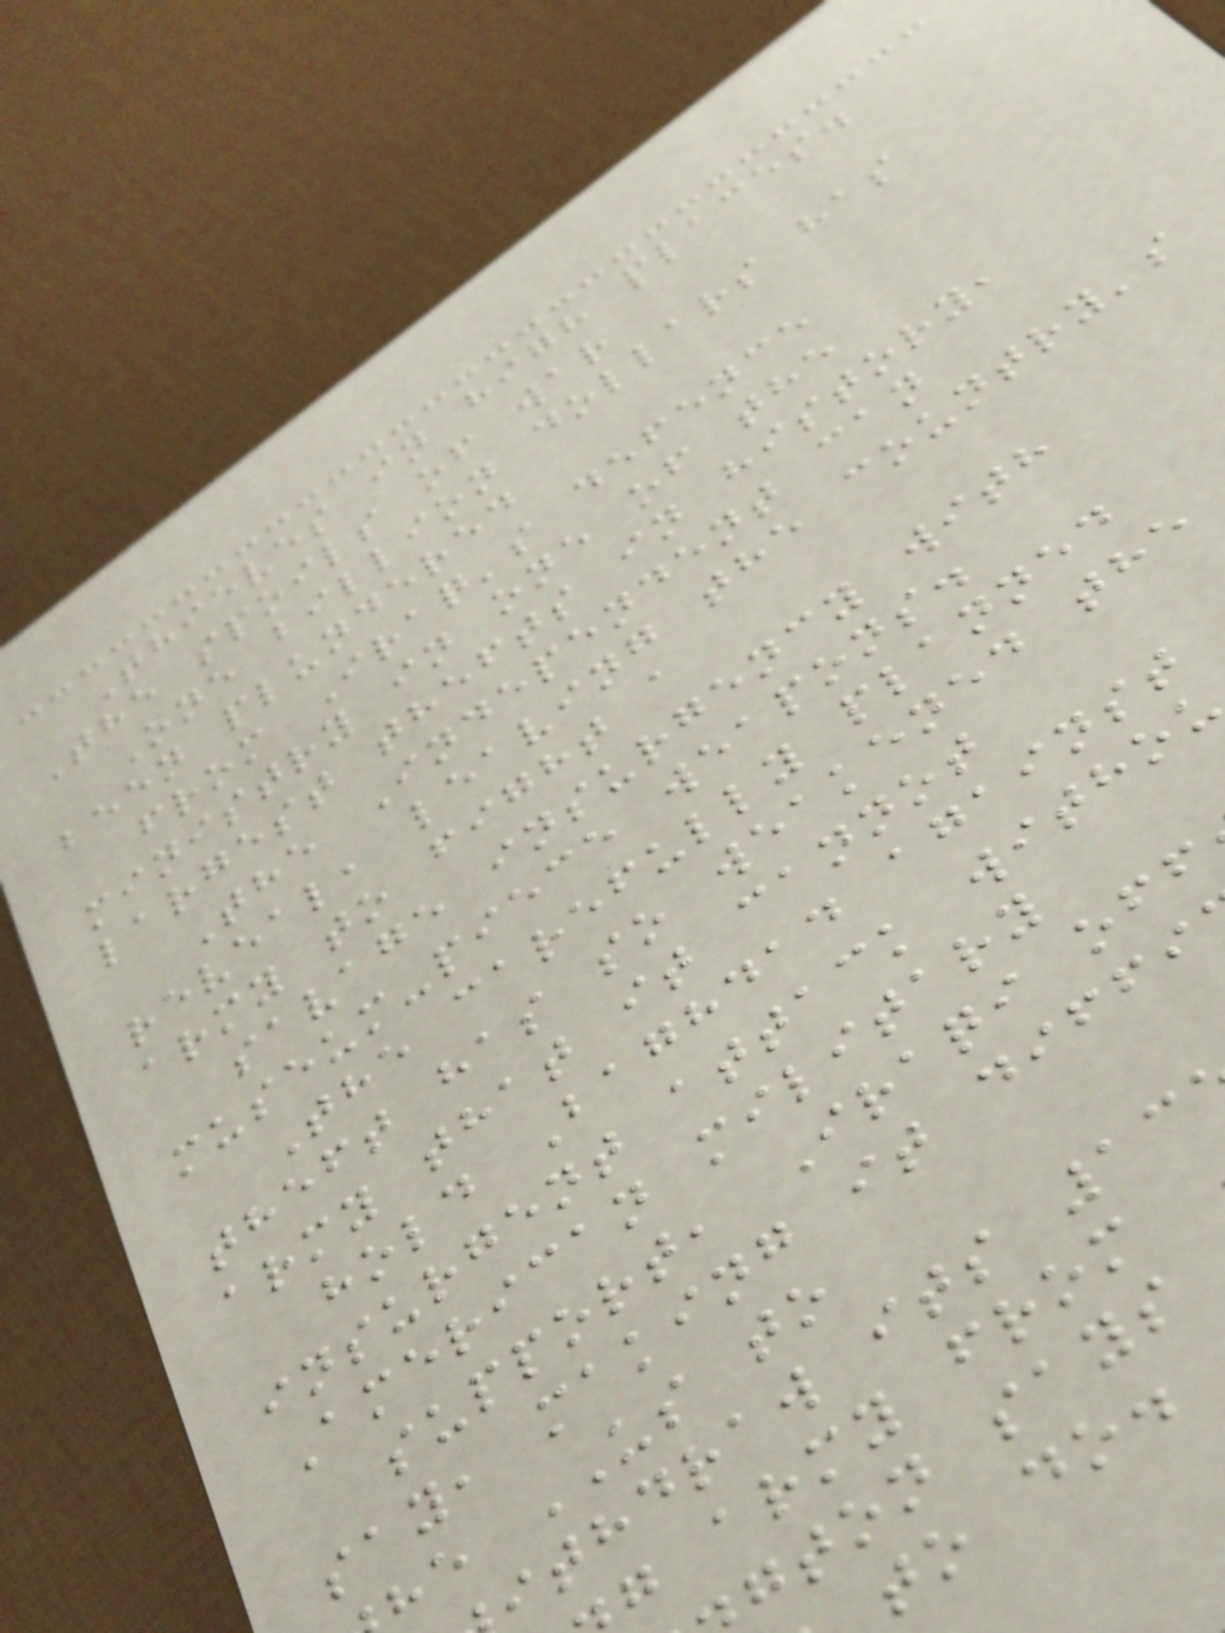Thieves in high places.
The spoils of war
One billion dollars has
been plundered
from Iraq's defence
ministry in one of the
largest thefts in history,
The Independent can
reveal, leaving the country's
army to fight a
savage insurgency with
museum-piece weapons.
The carefully planned
theft has so weakened the
army that it cannot
hold Baghdad against
insurgent attack withou
American military
support, Iraqi off
say, making it diffi
he US to
ithdraw its 13
g army from
gton says
to do.
